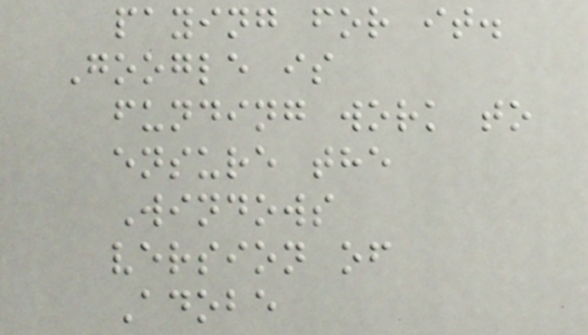paying for it.
Google is
funding work to
ensure the
Windows
version of
Adobe
